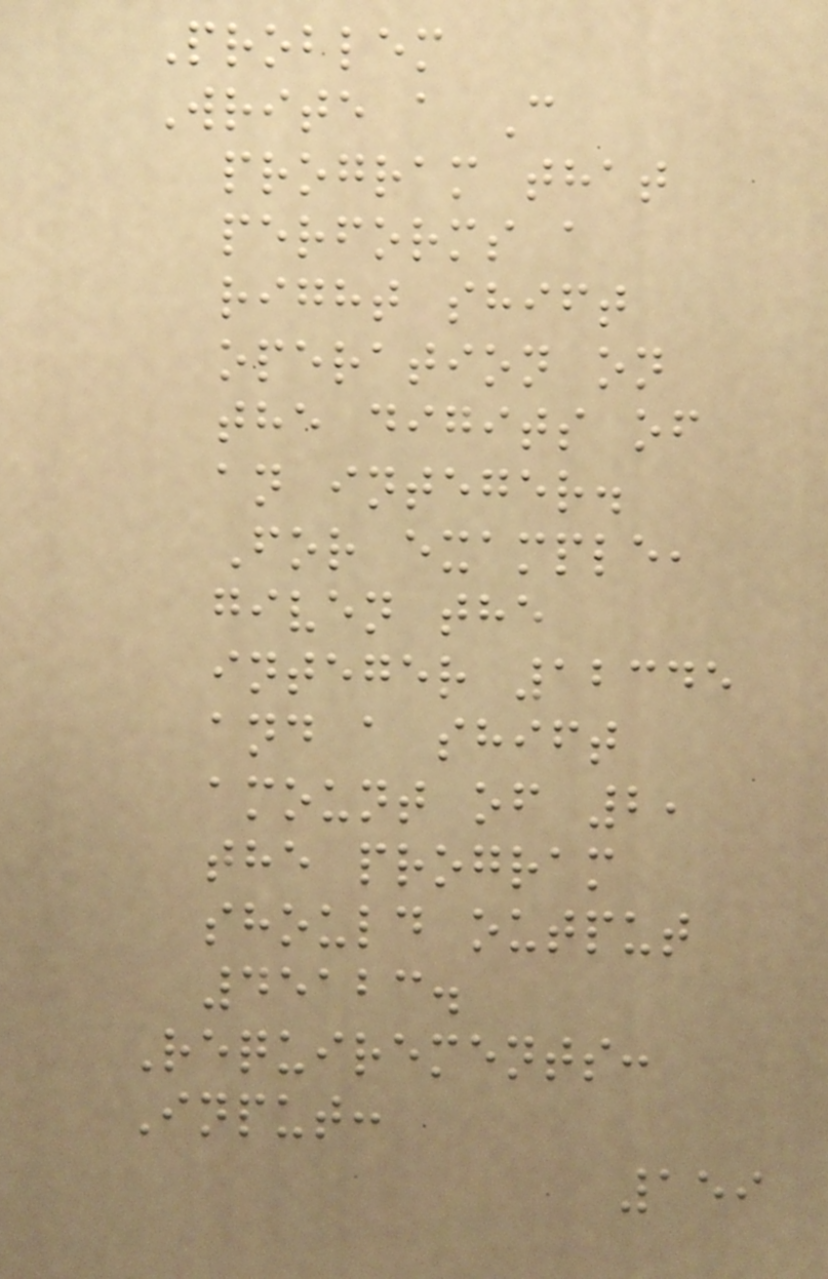Problem
Write a C
program that
performs a
right shift
operation on
the digits of
an integer.
For example,
given the
integer 12345
and a shift
amount of 2,
the program
should output
45123.
Requirements:
Input:
159
